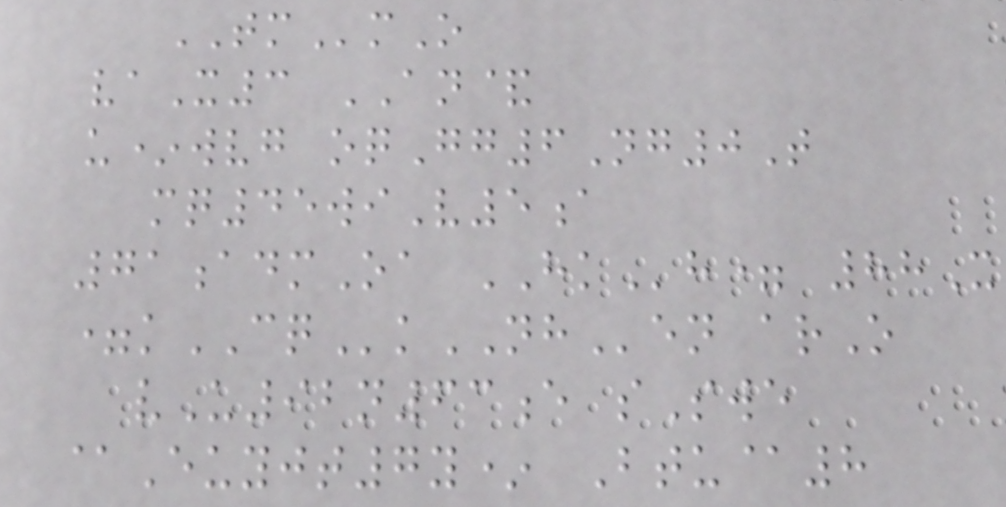TMmO
vaX3 AN&
u*wvg oqGg6Ng0T
mq45wiV5a
71admOa HKh= 88X
=kCQkNHen arO
vU92n63e sSwe
@Euyjt7y* Btu@8
